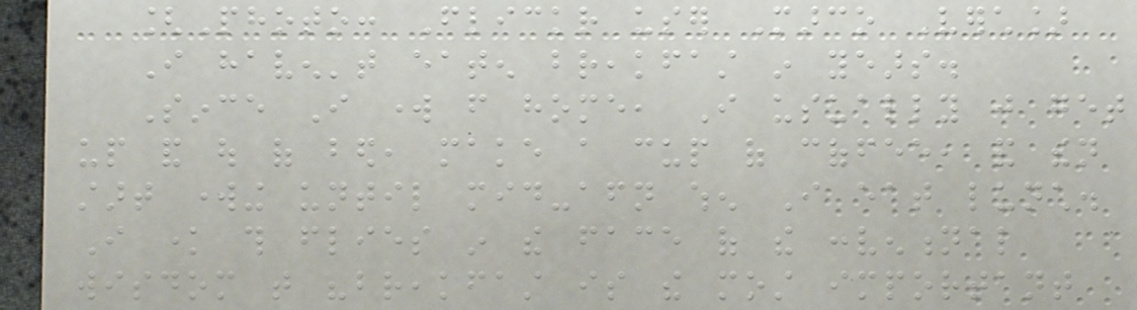[Photo: Flickr user Marco Verch]
I haven't eaten breakfast in years.
Since I work from home, I usually just get
up and out of bed, make a cup of coffee, and then
start working until mid-afternoon when I eat lunch.
I know this flies in the face of the conventional
wisdom that "breakfast is the most important
